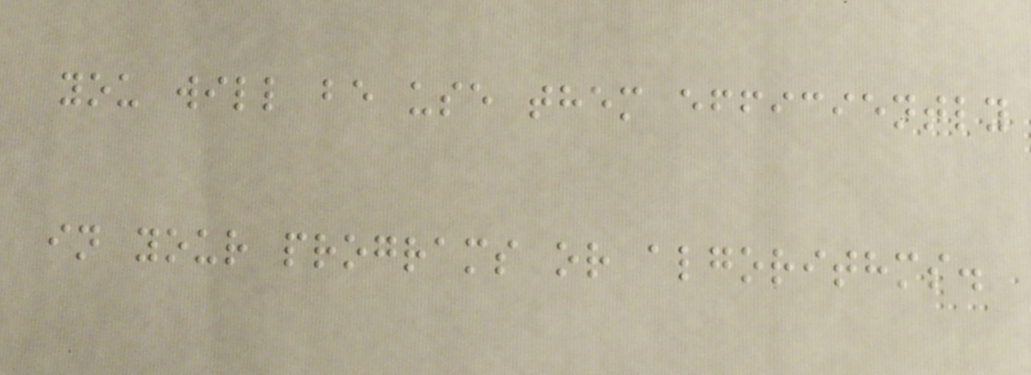you will be use them efficiently
in your programs or algorithms.
